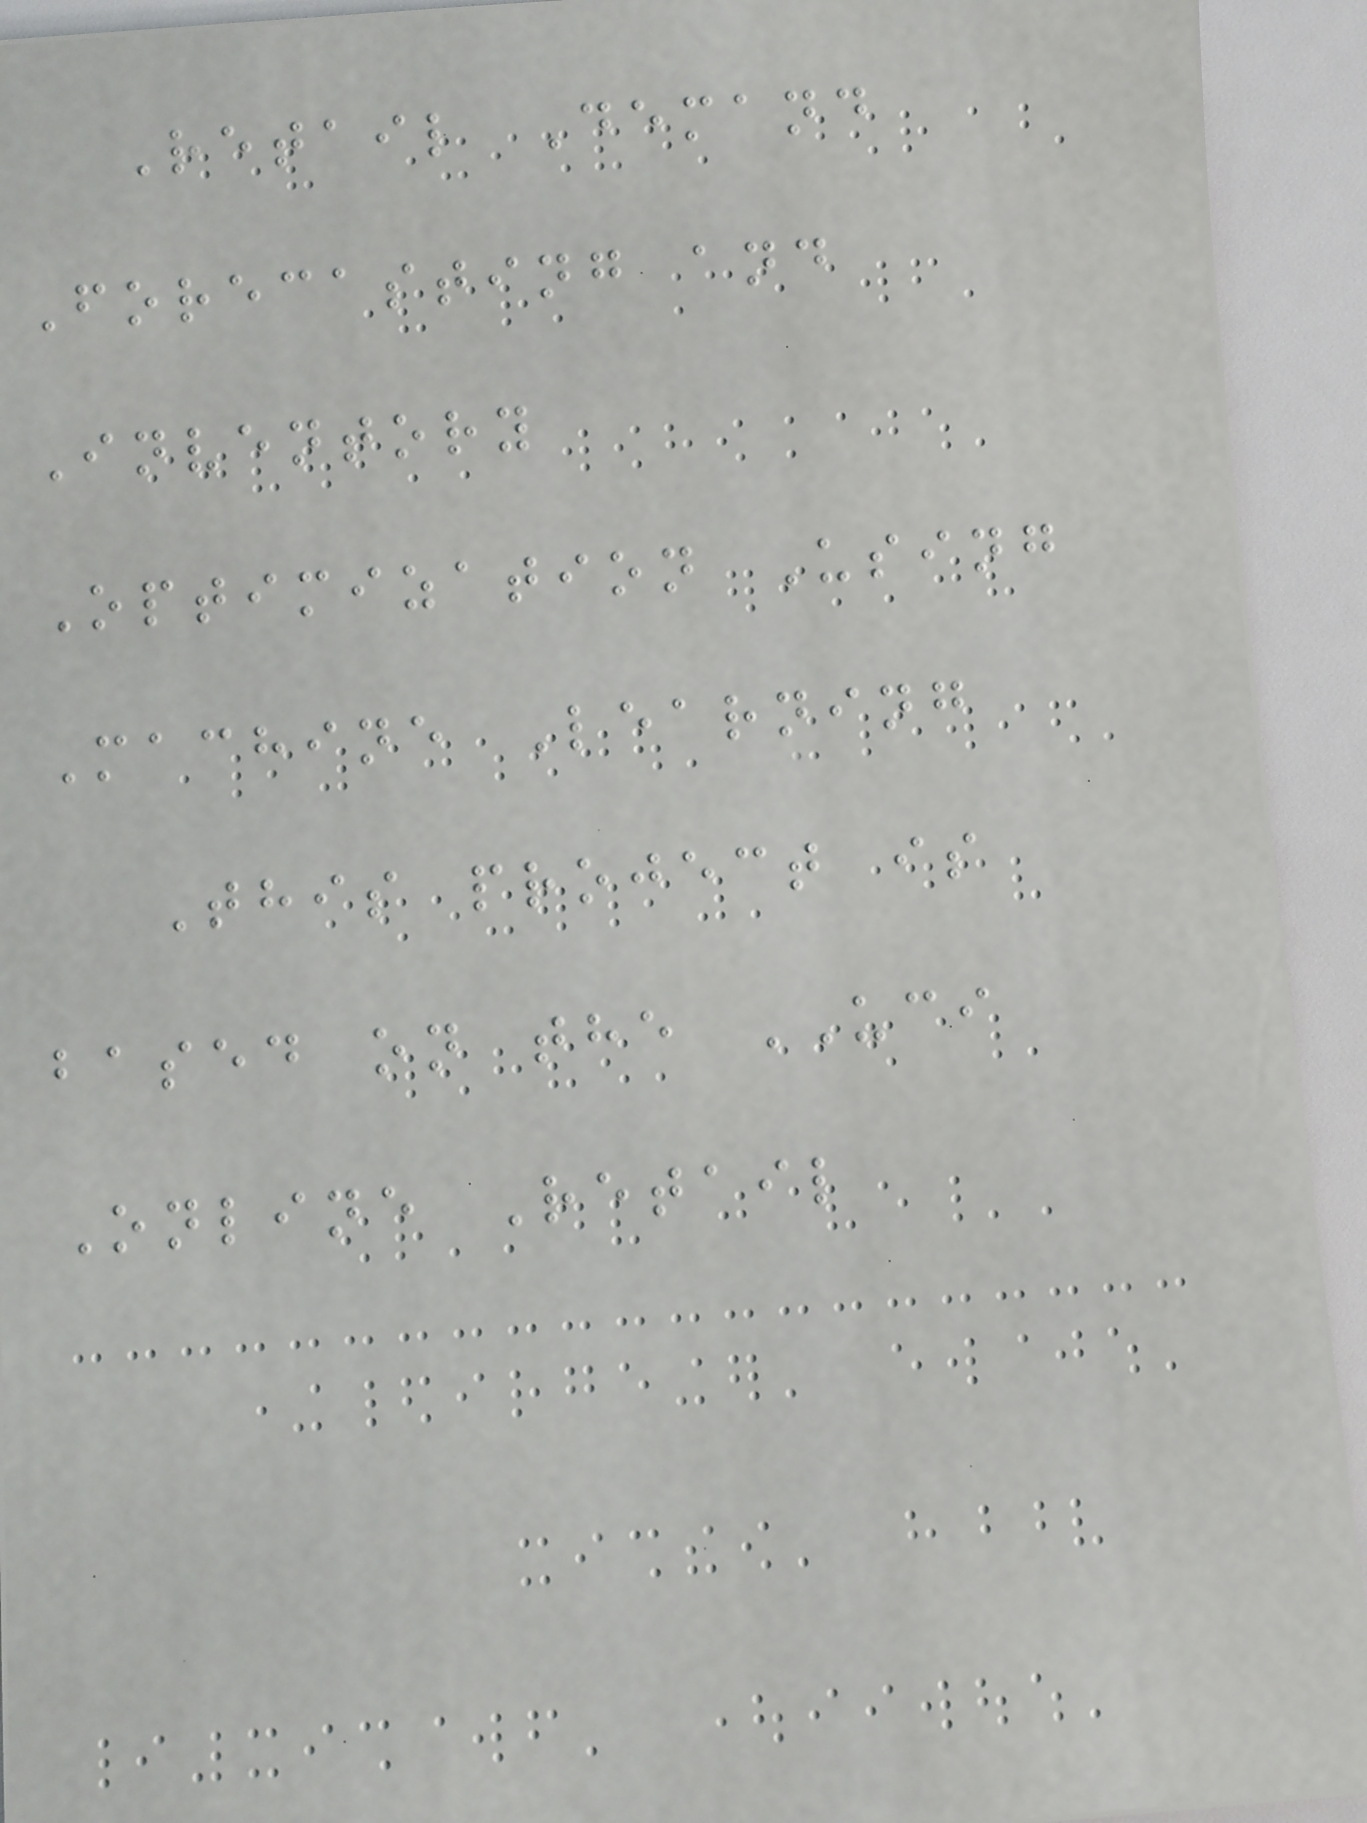Retail Demand
Forecasting and
Inventory
Optimization Using
Machine Learning
This project is
based on the UCI
Online Retail
